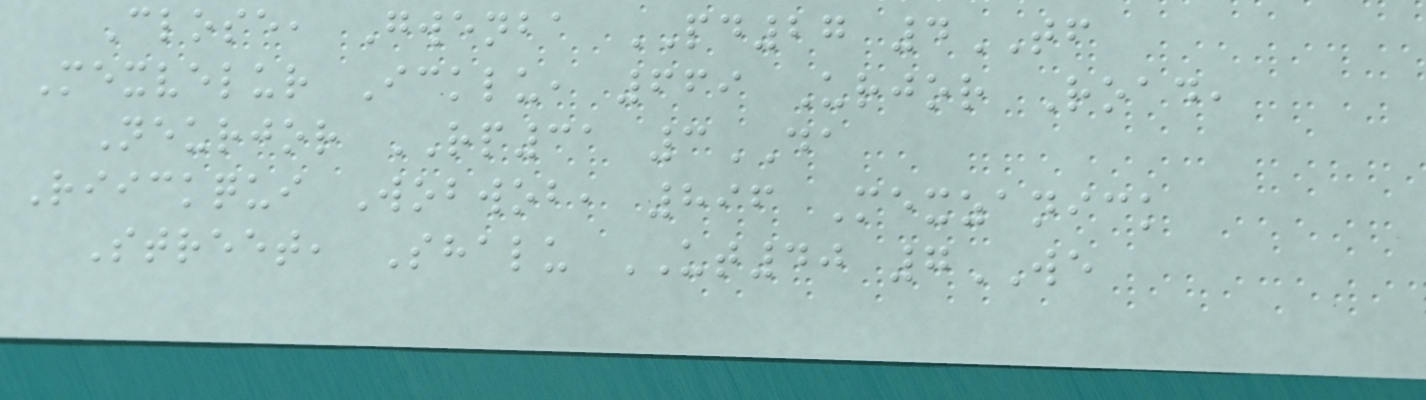Close, Gwenba PD27 4TF
Mexvelur Icklu, 669 Urjor Road,
Neurjor RP31 3DA
Riickqui Wobwob, 896 Mexzanick
Street, Shalu UT40 7WE
